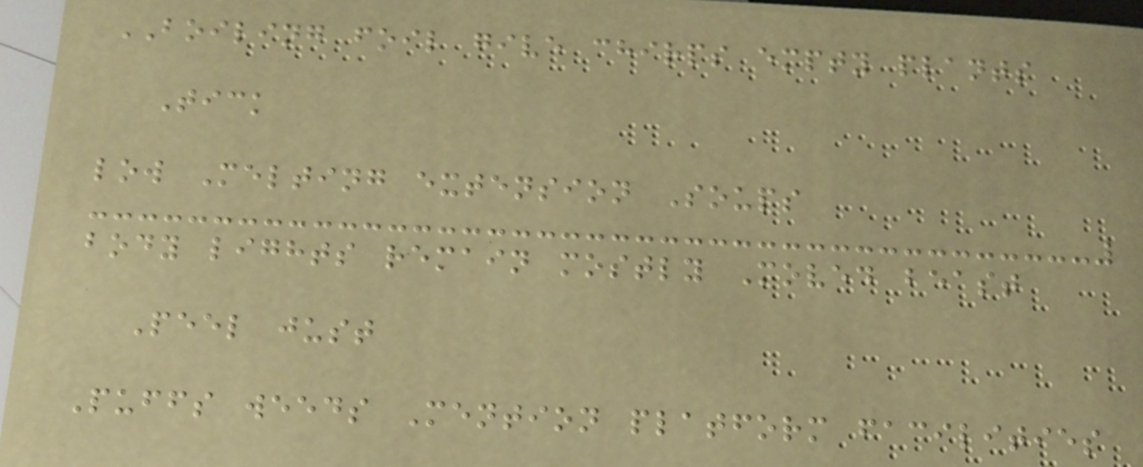BOILING foil give chirps empty plants
Tick
low Melting extension Soups
body lights remain mostly Moved beast
Peel just
Puffs weeds Mention platform facilities
